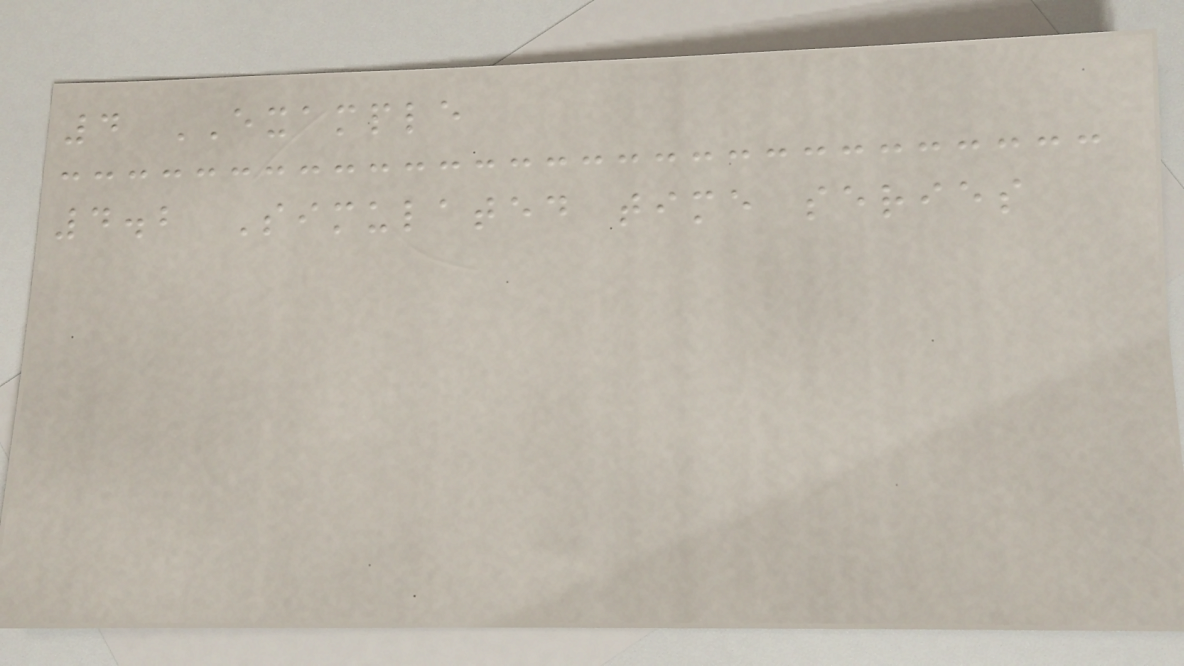4 EXAMPLE
4.2 Simulated time series
